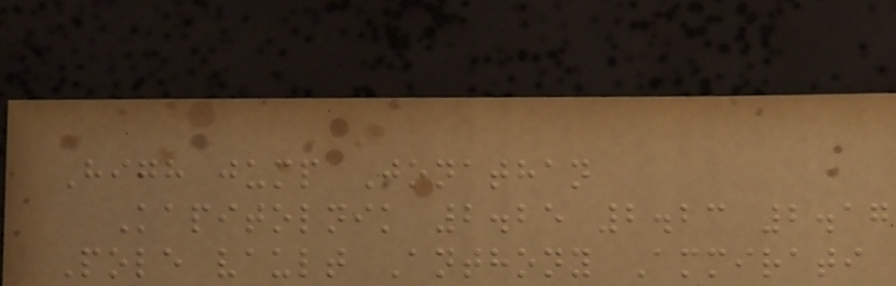High jump Jonathan
Kapitolnik 2.25 2.23 2.17
Pole vault Anthony Ammirati
